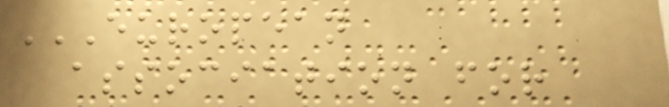EUROPEAN
ASSOCIATION FOR
